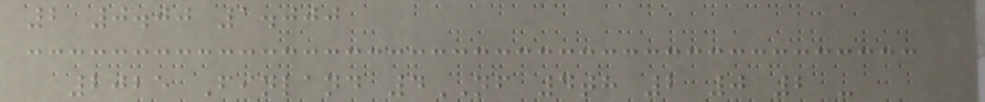2 0.00 1.000
2025 Finland 4NF 4th 2 0 2 -
